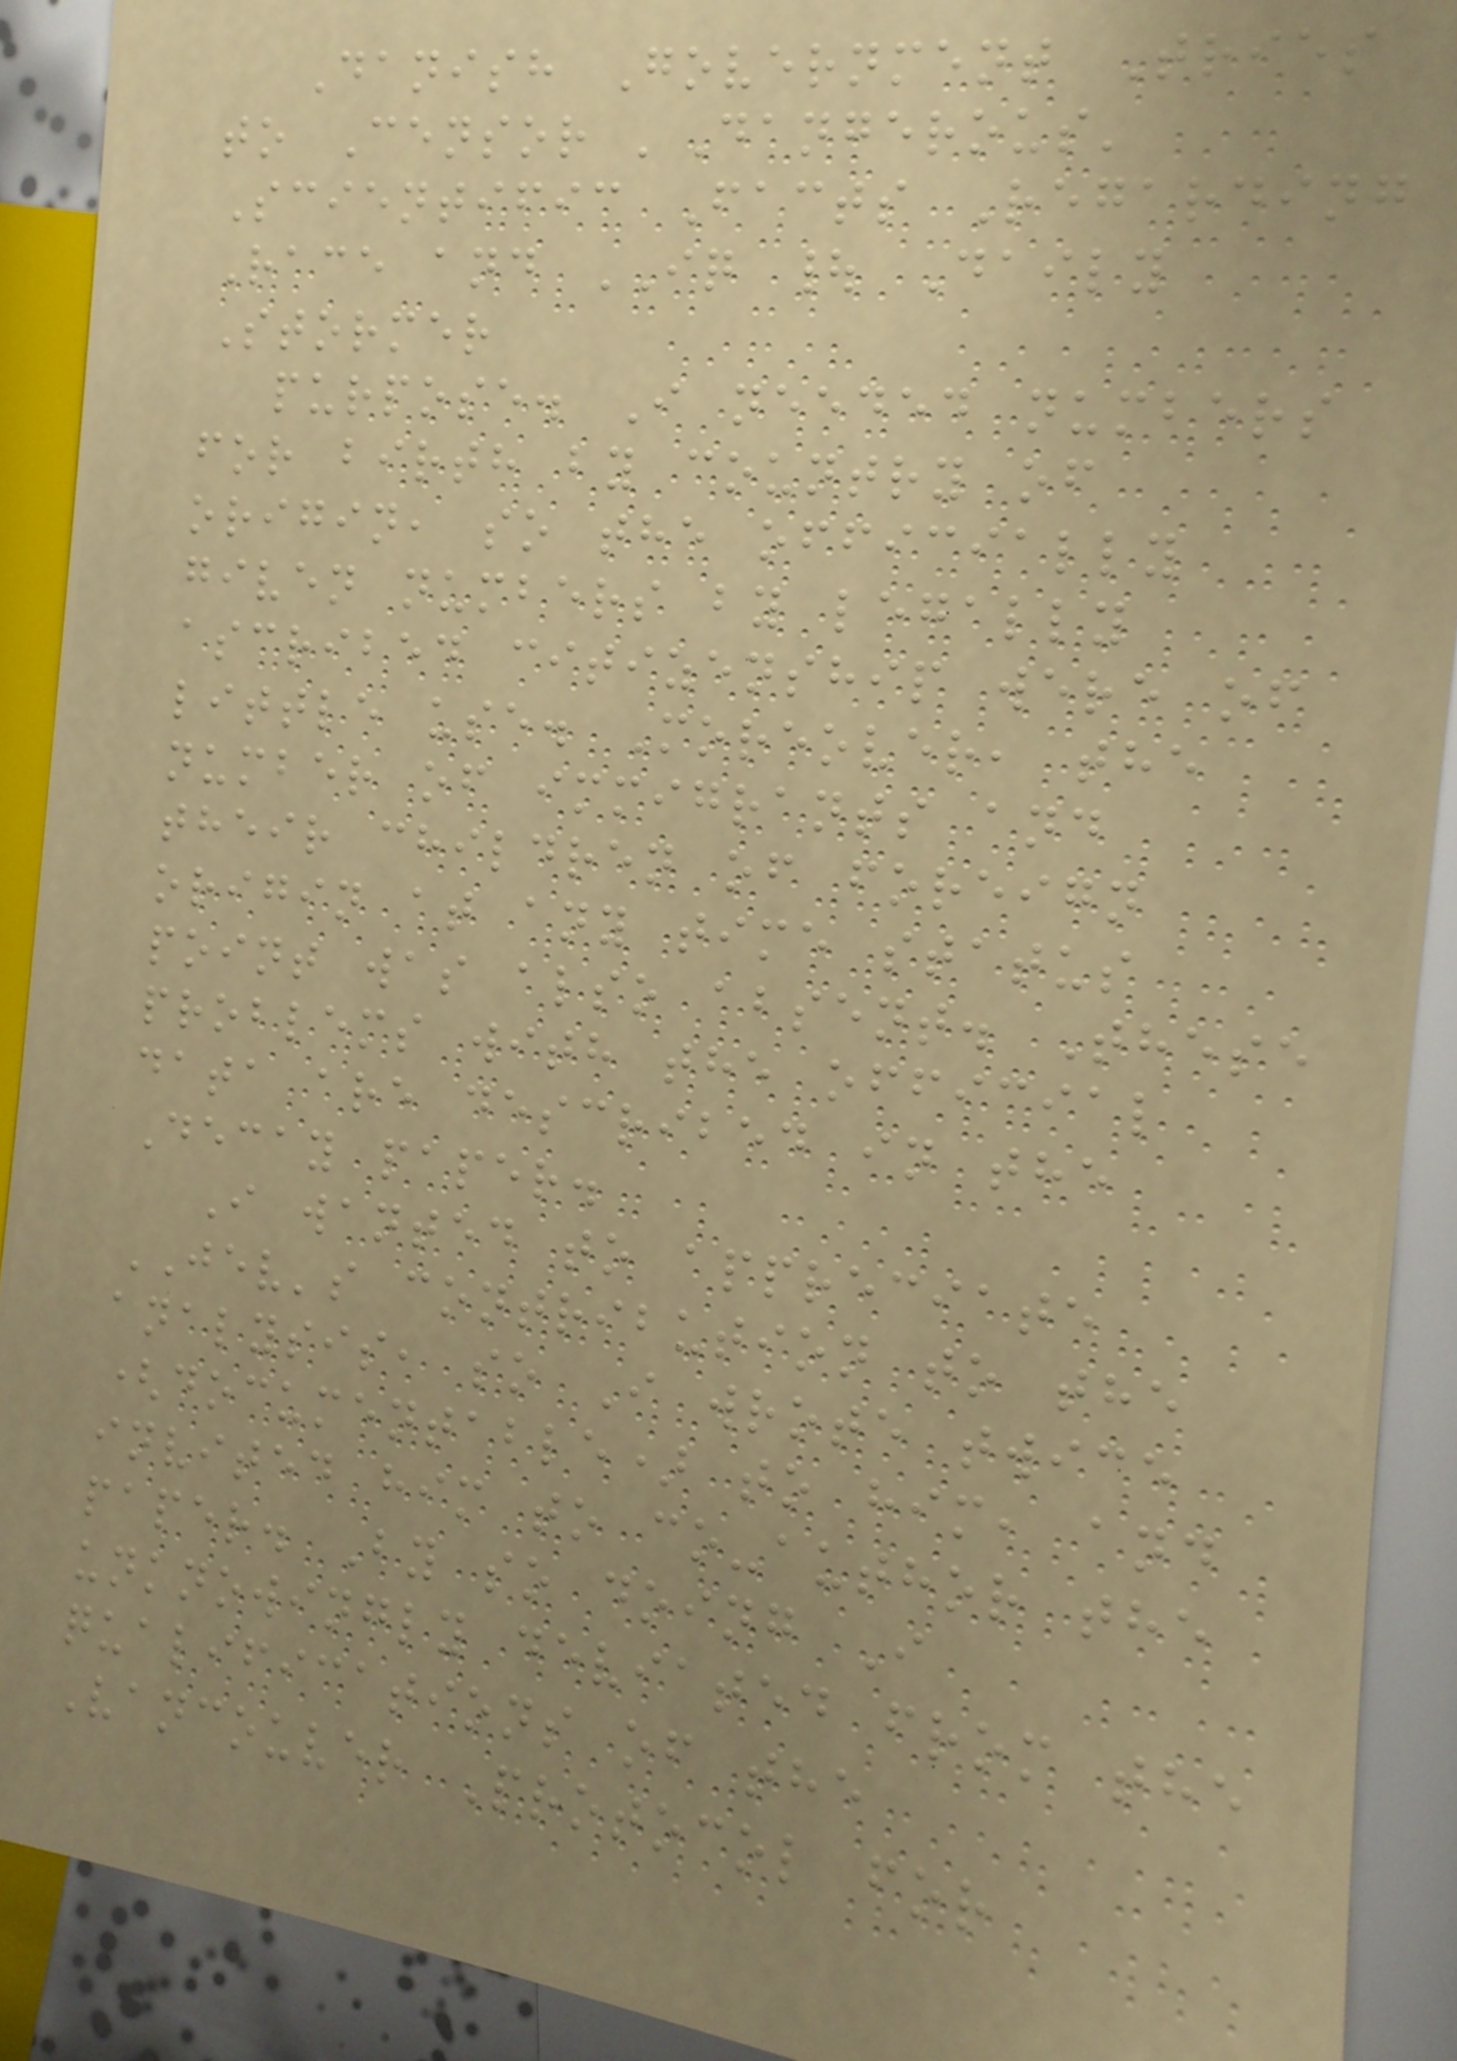Danish Government Tries
to Censor 'Dangerous'
Scientific Facts Regarding
Race and IQ | Daily
Stormer
purpose. I needed numbers
for birth by country of
origin, so the officially
given numbers by legally
ascribed citizenship were of
little use. Moreover, the
number of immigrants and
their children of foreign
origin at any time status
point was also absent. These
problems with the official
data are described in the
Decay paper.
I wanted to appreciate
JEV's contribution to the
analysis, so I wrote twice
(documentable) to him, and
invited him to co-author the
paper. By so doing I
unknowingly deviated from the
qualifications of the
Vancouver Protocol for
